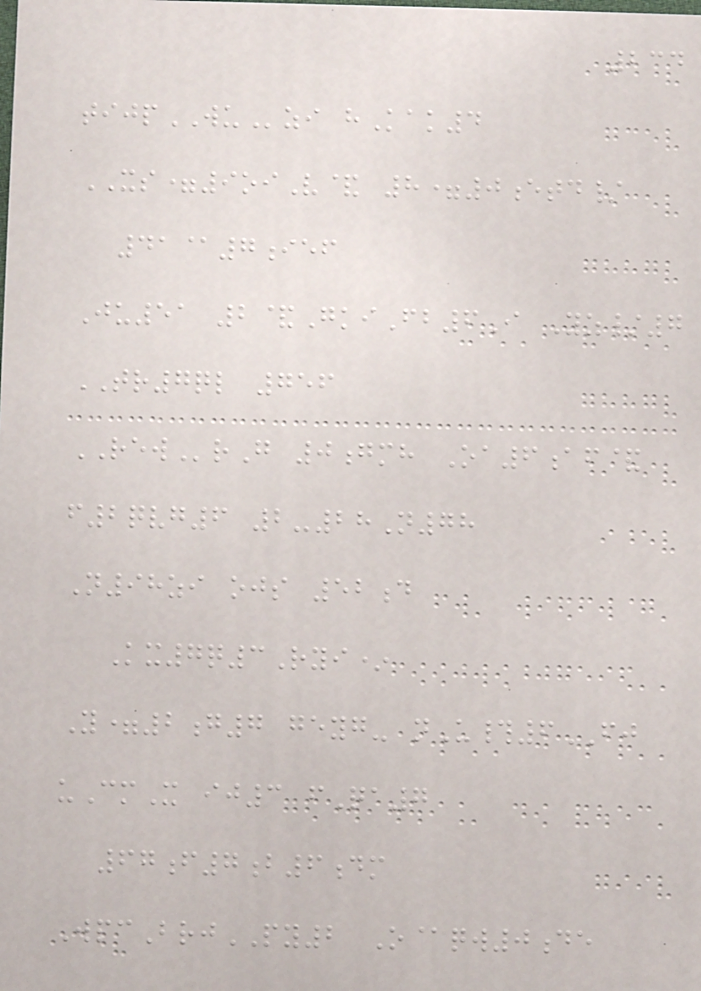234
tijpWUzi hKak4
XS=9oiV& 8=0etd/
41@7ief
Ju51 2&GkiFb6I Yz/7
TR7ql 756
REWrG 0gmh Oa6af&
f2qvg6 2-28N78
N98zi ojs 52d
Kx7q3Ryi*
Y=2g7 geyg- nU#6FJ
uCmX ij3 fQa7
67f7b6dm
WpcBrjPY2 O@qw0de
